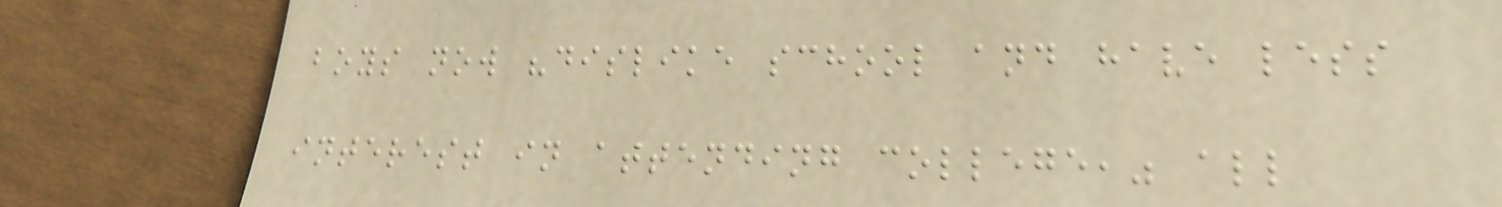boys now "dislike school and have less
interest in attending college," all
